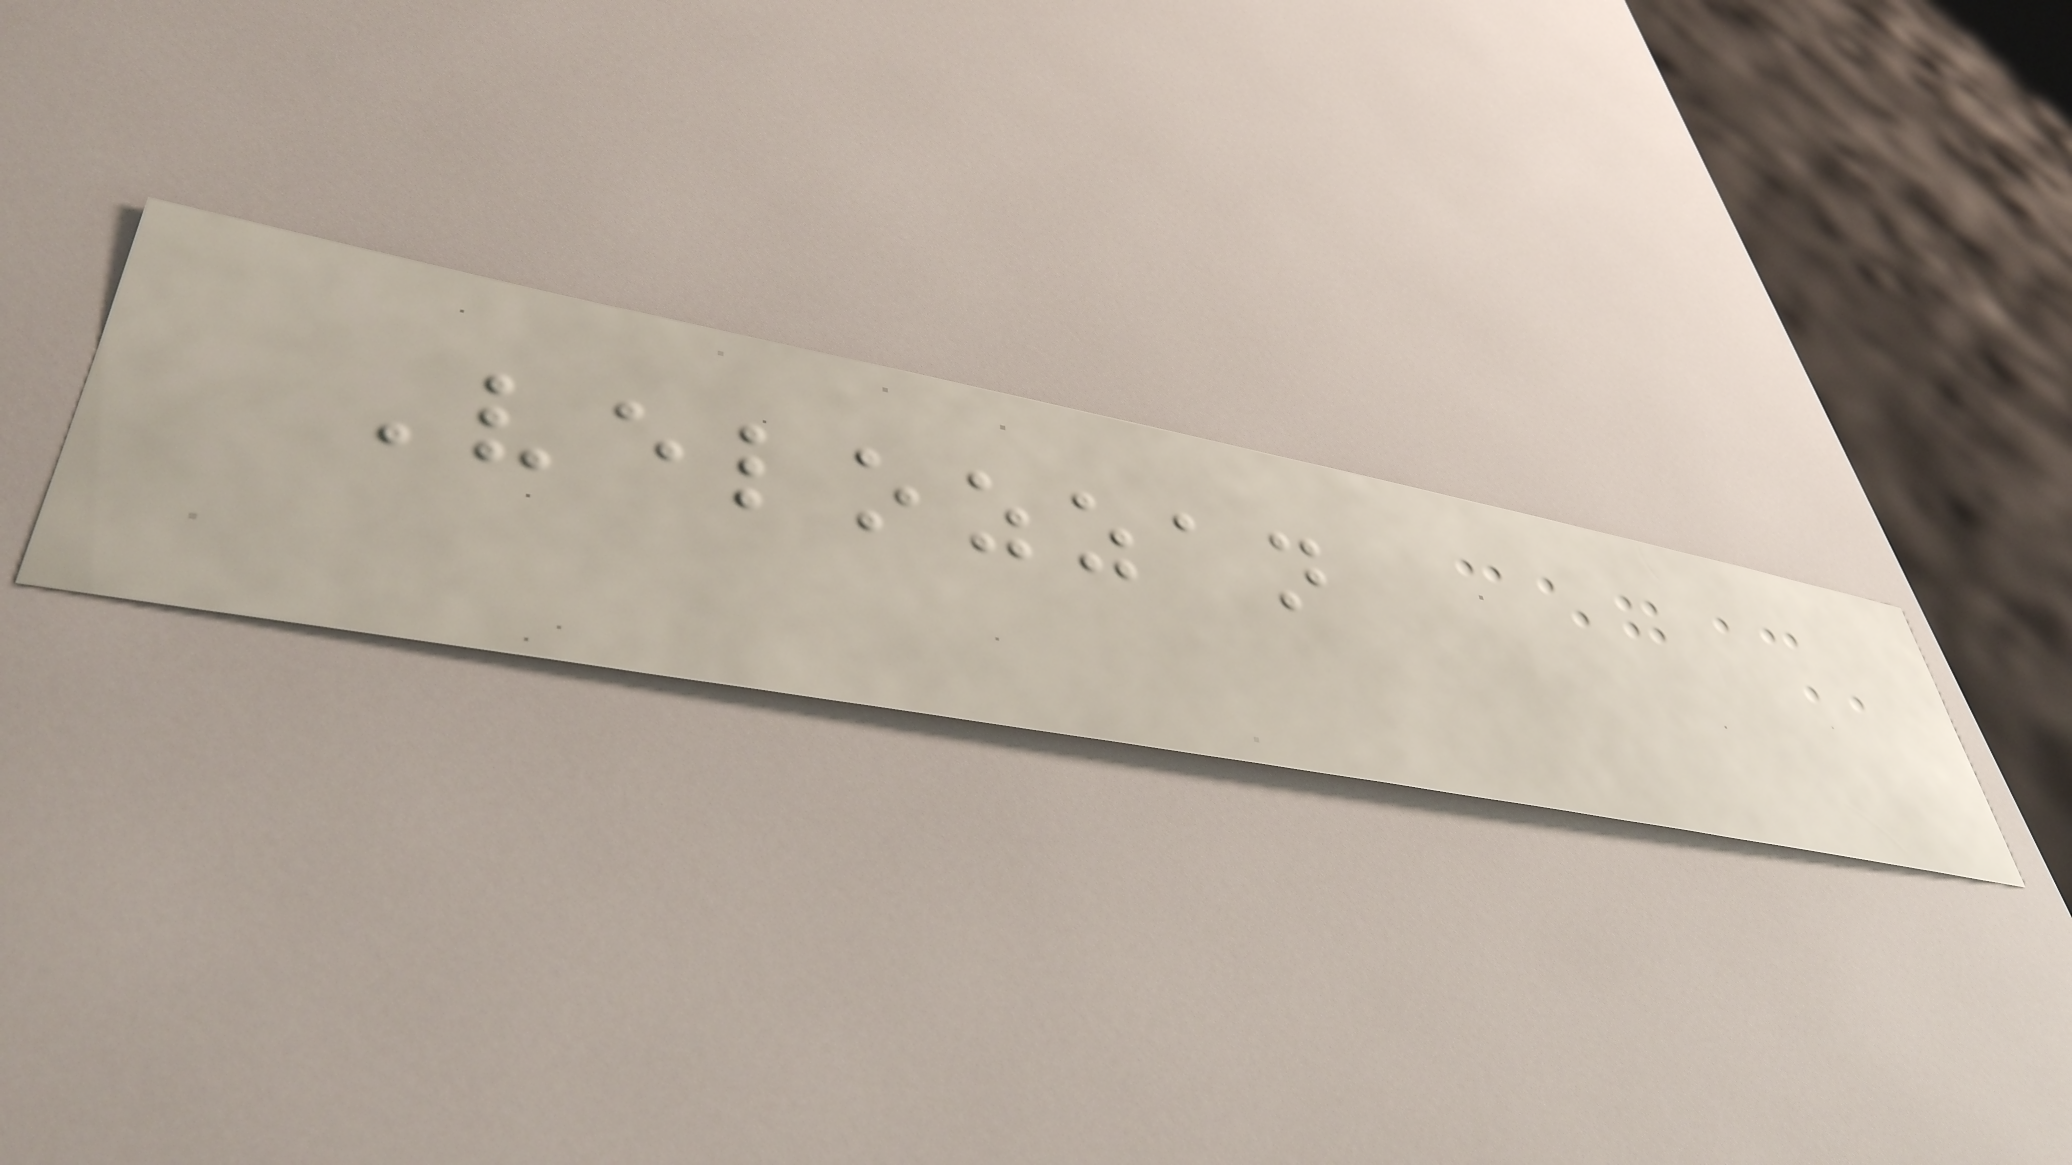Velozzan
